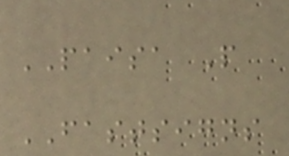PAISA P
FASTSIGNS
